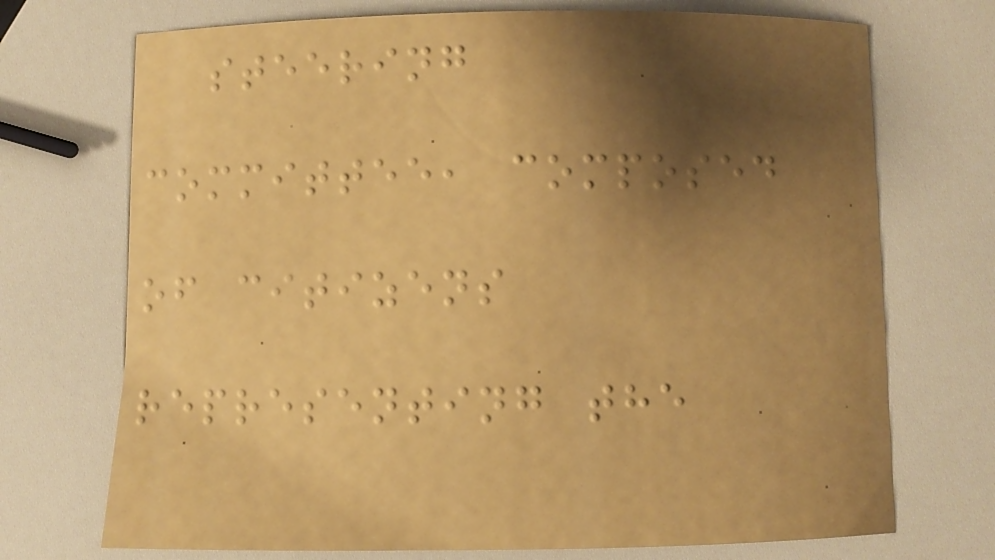steering
committee, composed
of citizens
representing the
